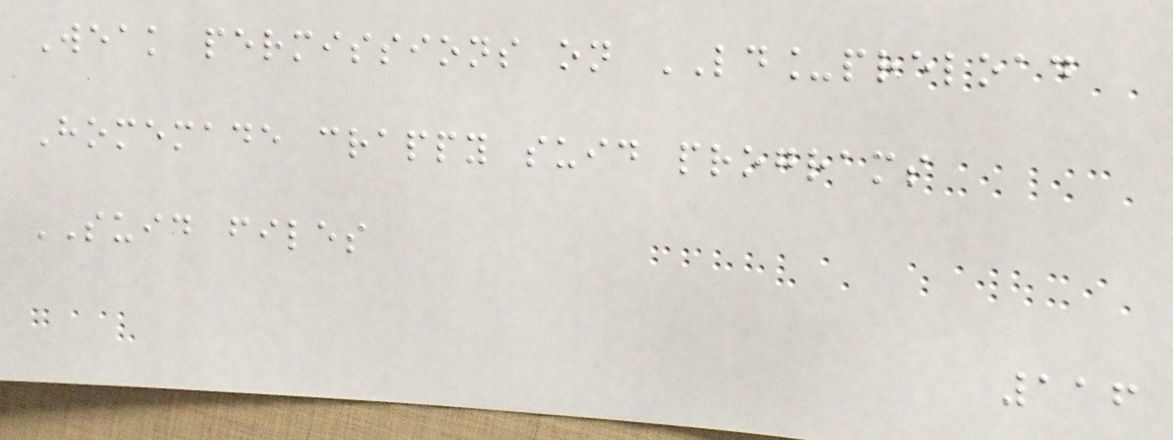Weak permissions on LD_preload
Homemade crappy suid programs
SUID files
116
